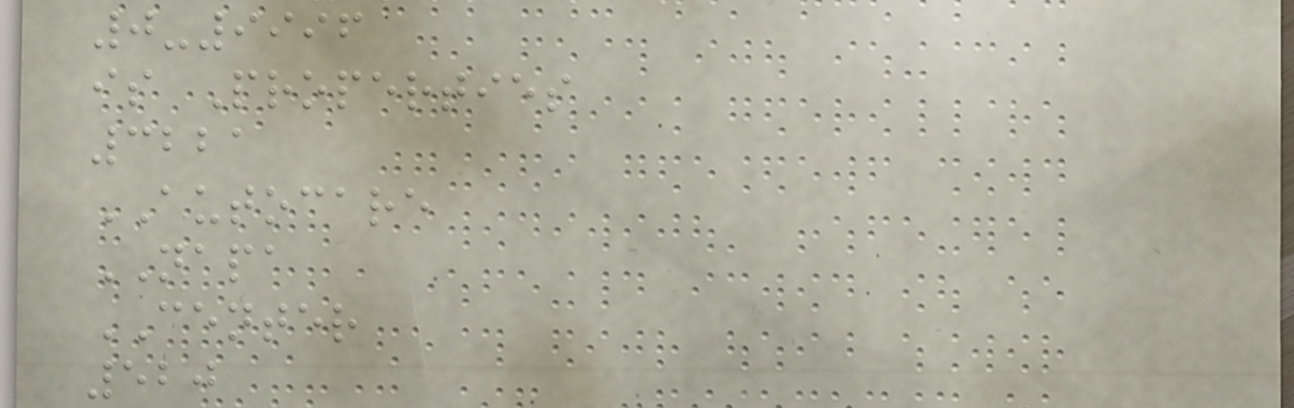0-9996
is Properties
3221
AUTOCARE
NAPA
CENTER
520
